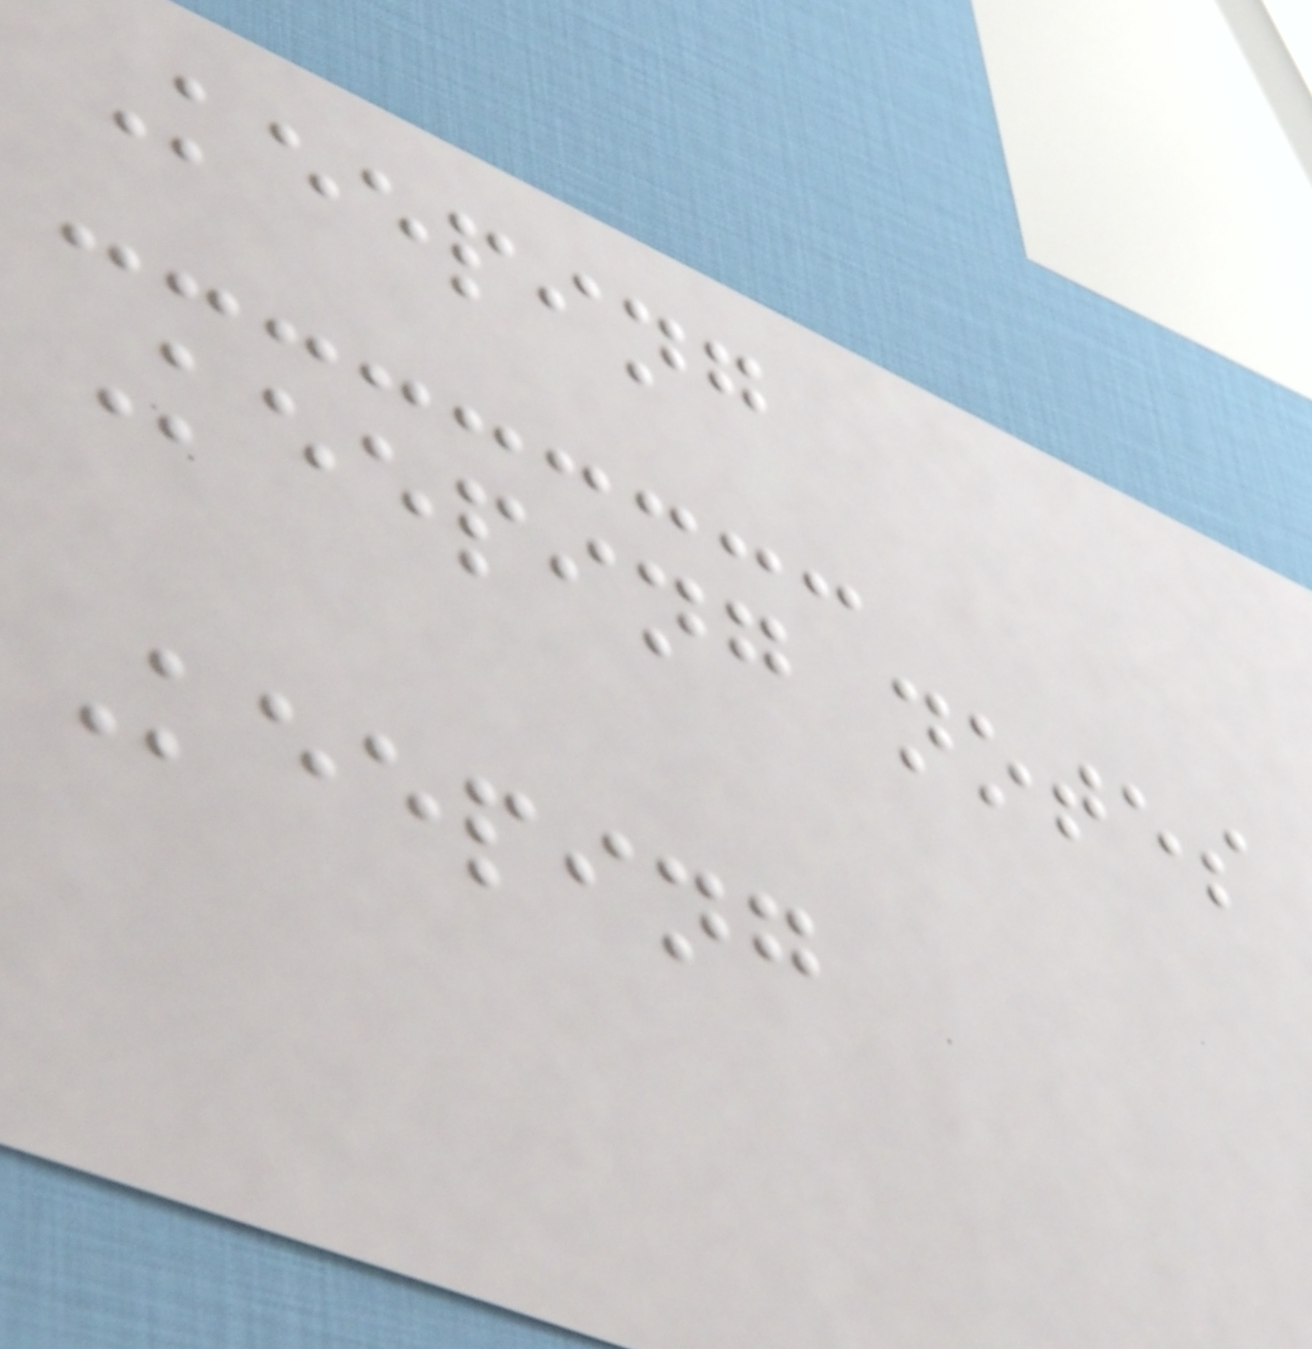Keeping
Keeping notes
Keeping
